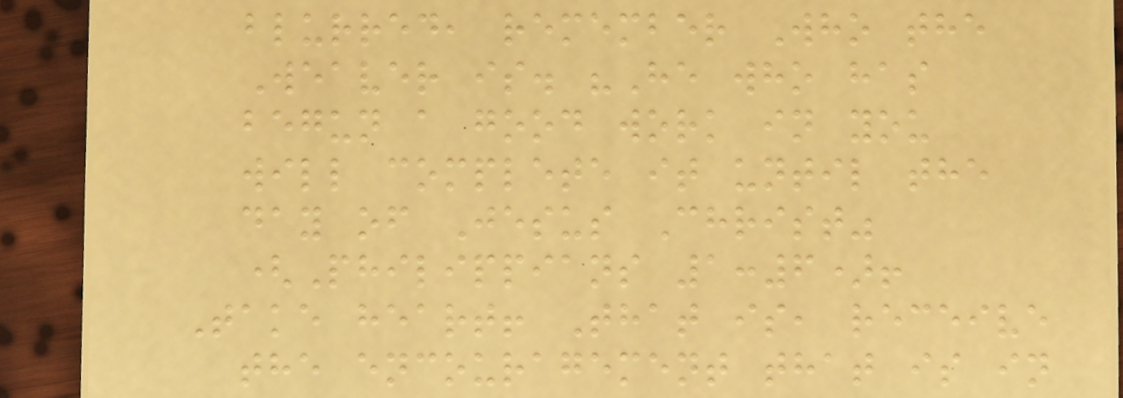blurred, remember Who the
Weaver is. "He who has
begun a good work in you
will complete it until the
day of Jesus Christ"
(Philippians 1:6)!
Take heart! That is, receive
the encouragement that is in
